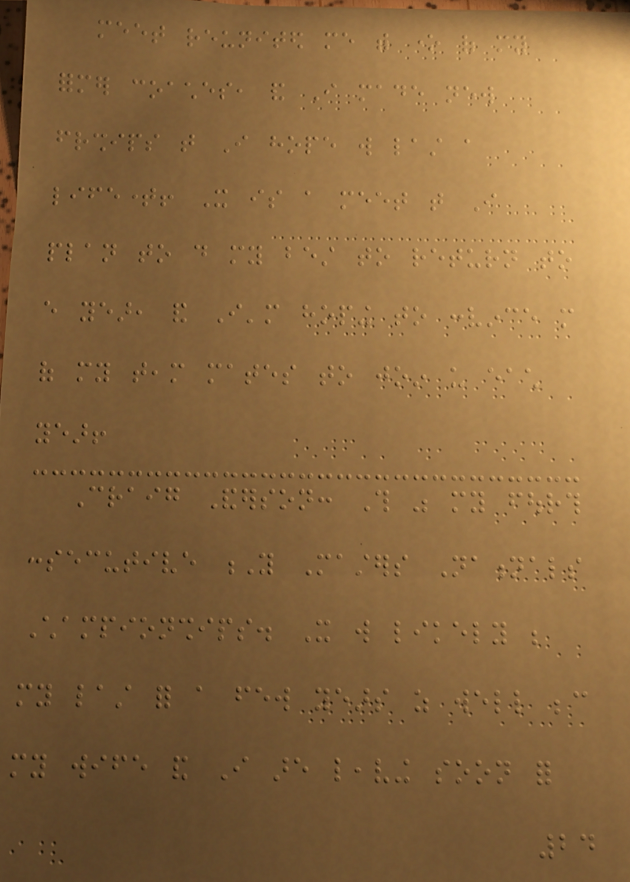meet reunited me with one of my
former coaches, and I made new
friendships that I hope will last a
lifetime! It is a meet that I
plan to do my best to return to
every year, and I'm hoping to convince more
of my team mates to join us each
year!
Craig Anderson: This was my fourth
consecutive Y Masters Nationals
Championships. It will likely be
my last for a few years as well because
my wife and I are leaving soon for
24
